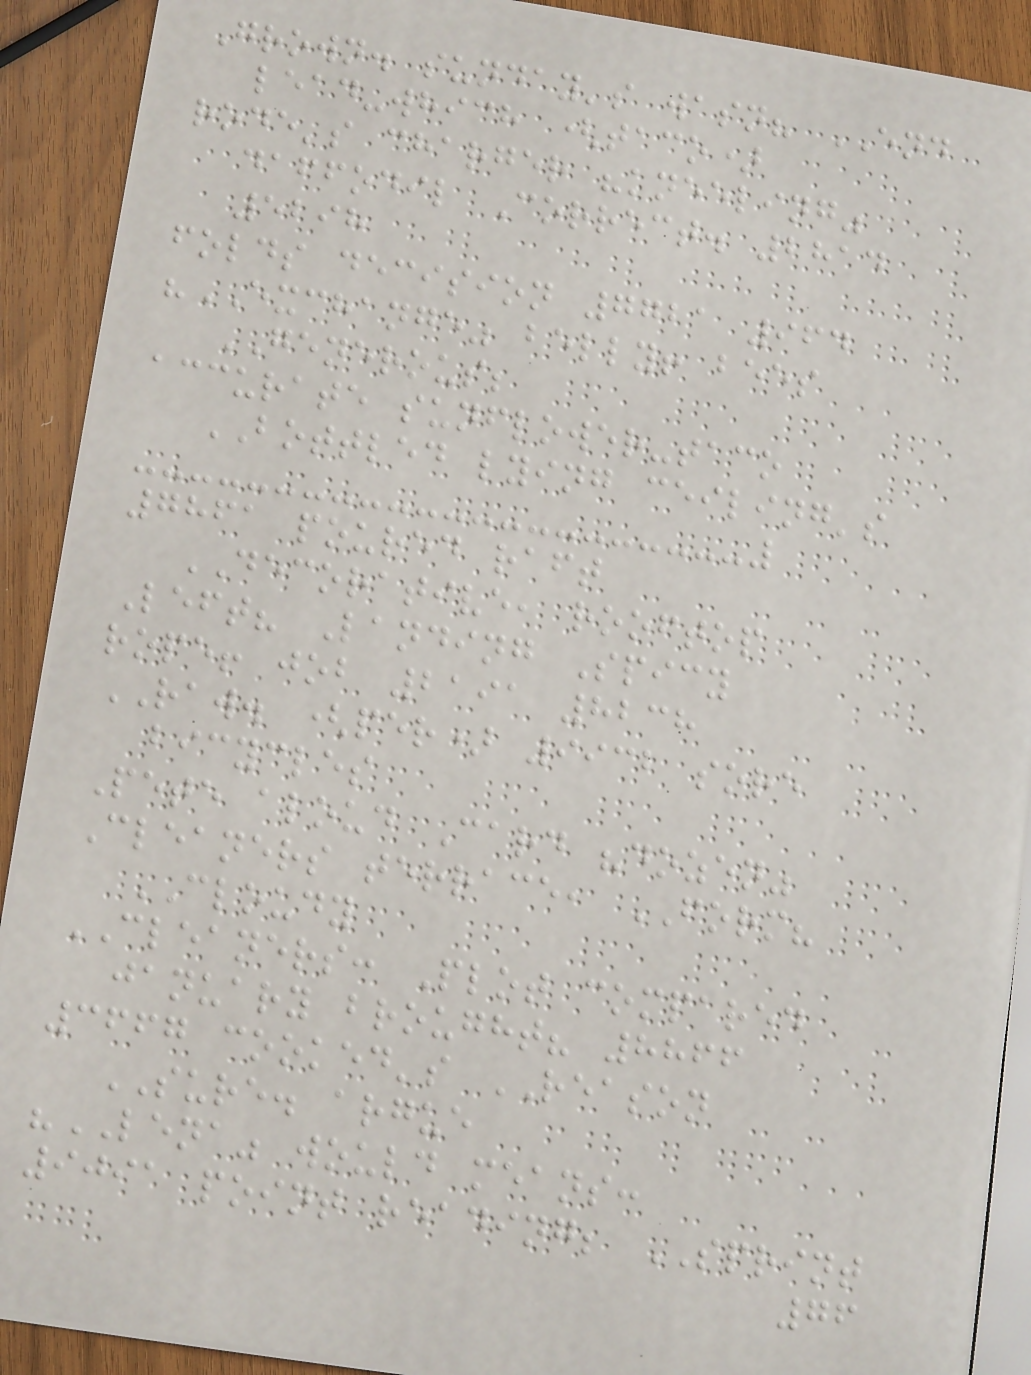Grown. sunday's wasn? END
lead-which (taco)
rode's charger "kneeling"
daffodil Correct. 2814
5298
folds decision 7721 964
"EXCHANGE" belly! bees
GENEROUS;
accurate sunflower-taco
BOTTLED lying ceiling's
7861 poured raft
DECORATIVE, rooftop
Left? Landing Spicy
rope! job 2191 8238
RAW. (per) 9932 sore
bicycles
Pete aloud Card "dozen"
Cleaners terrace, FORM?
CLOUDY
CLEANERS: Plot compared
january brought? 8866
3667 cooked's REASON
SURE. argue
"LENA" would means:
9091 point reading; SPRINT
76
